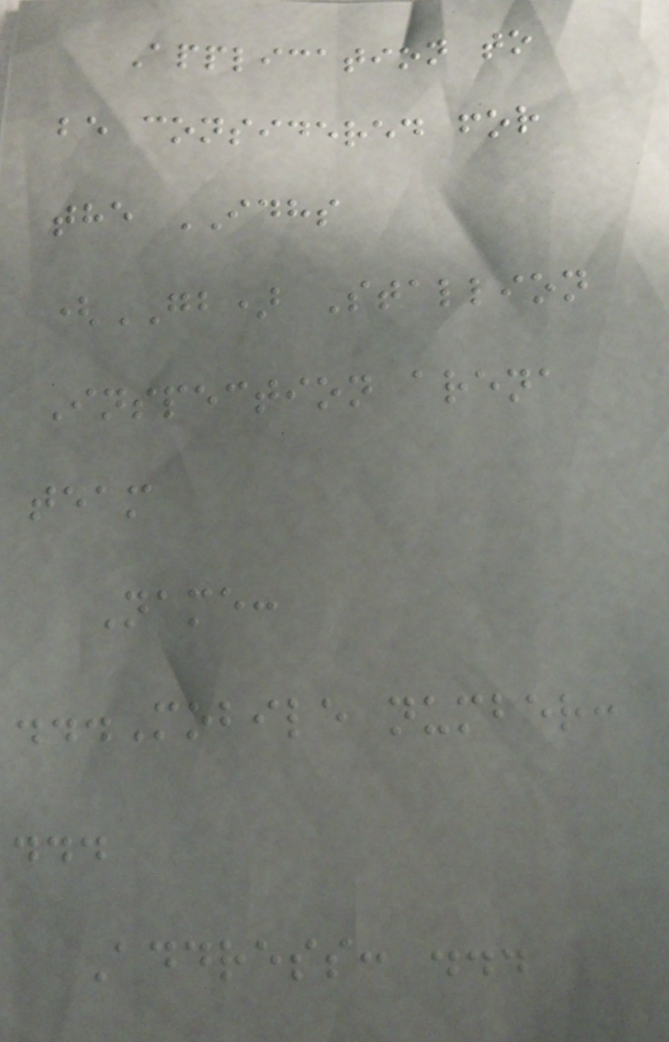Application to
be considered for
the IDHS
(GB) Stallion
Inspection arena
team
Name:
...Mobile number:
...
Address: ...
